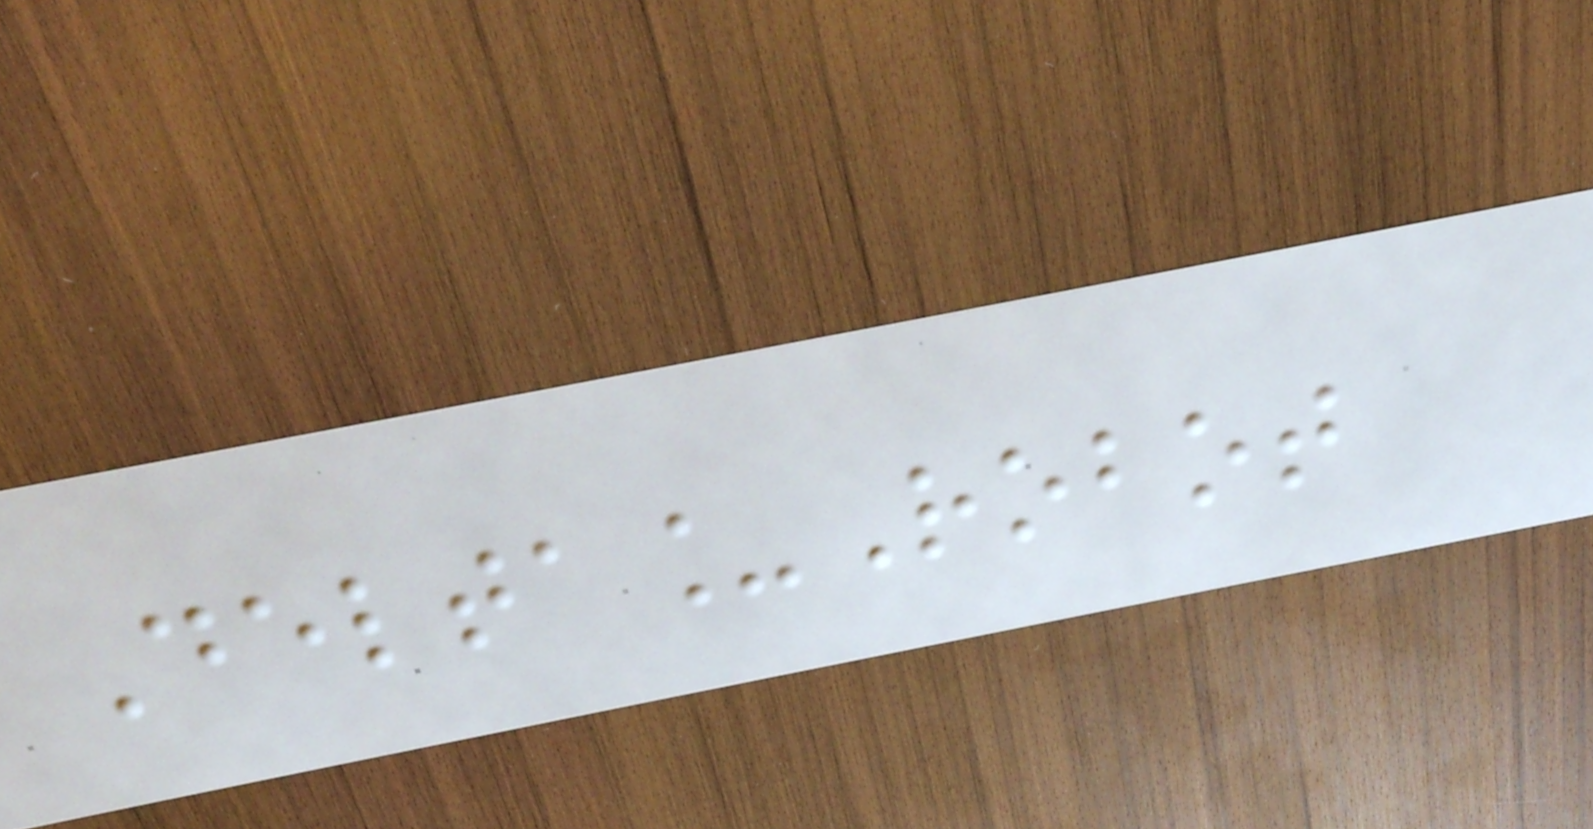Delta_Robot
